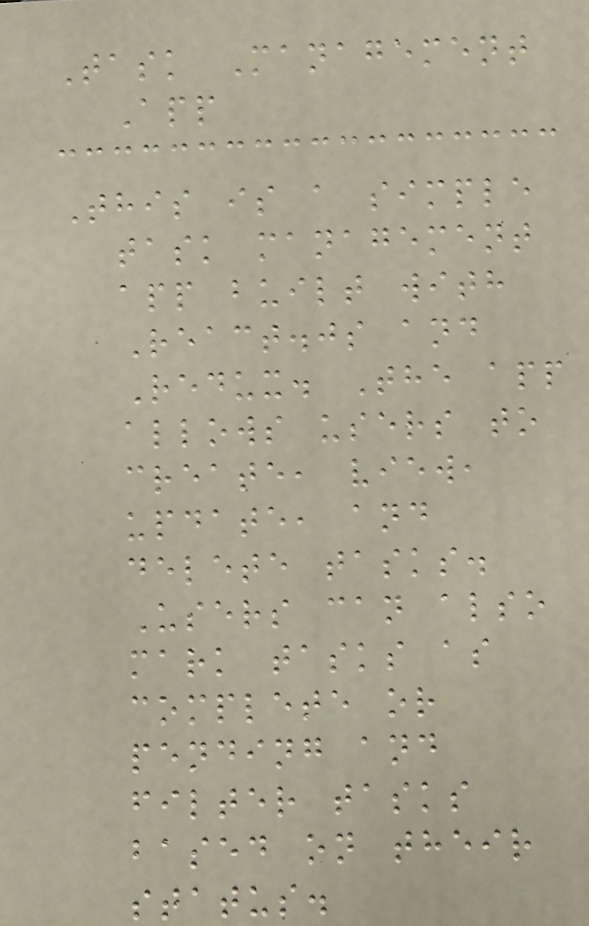Task Management
App
This is a simple
task management
app built with
React.js and
Redux. The app
allows users to
create, view,
update, and
delete tasks.
Users can also
mark tasks as
complete or
pending and
filter tasks
based on their
status.
